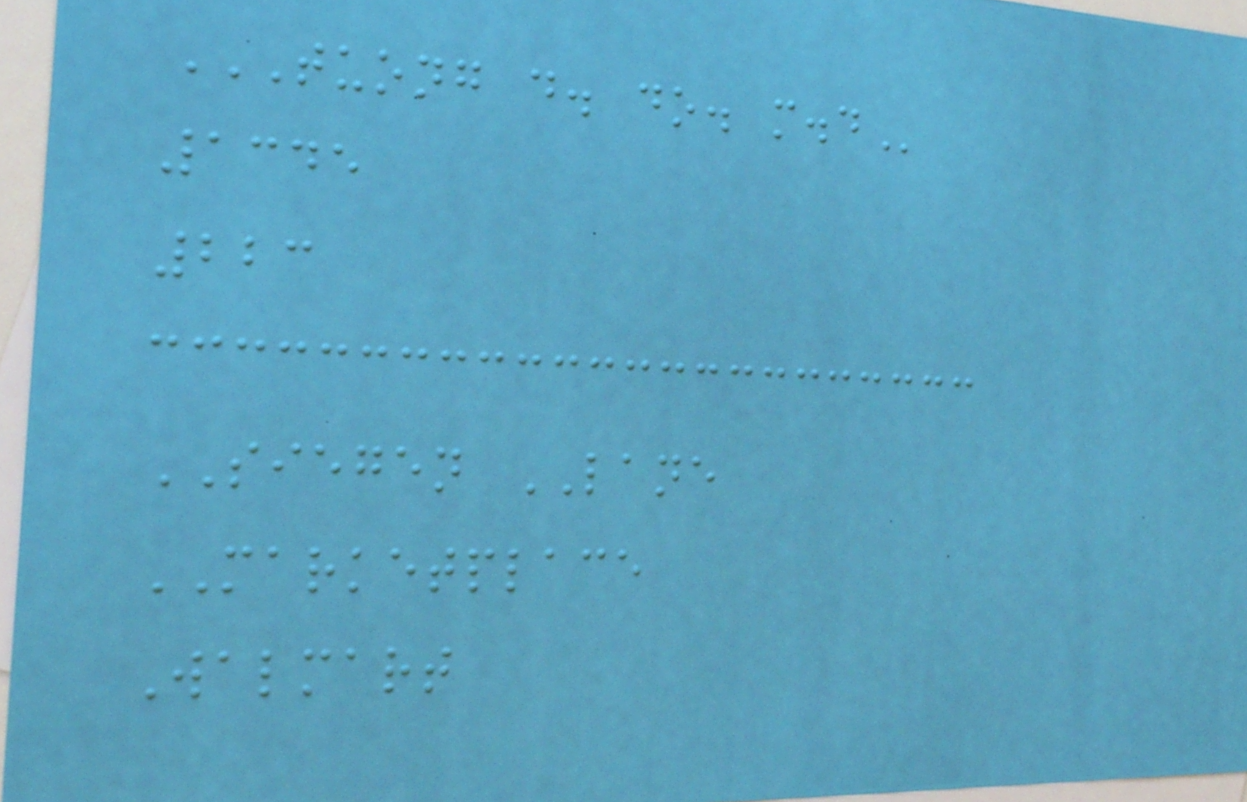TUONG D. DO. M.D
1345
223
SIEGEN LANE
MARKETPLACE
Walmart
